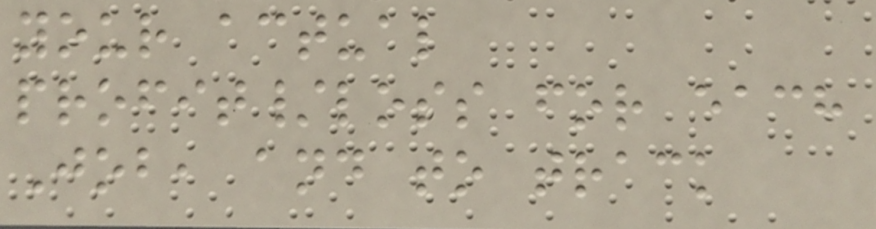your actual
profit/loss for each
Job, and to track
